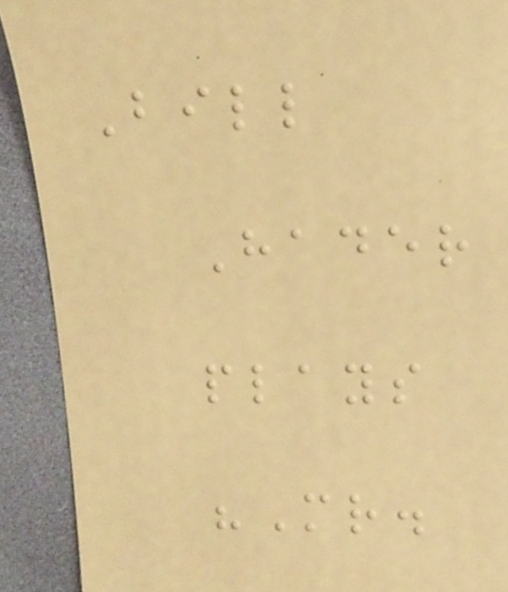Bill
Hader
plays
"Mr.
